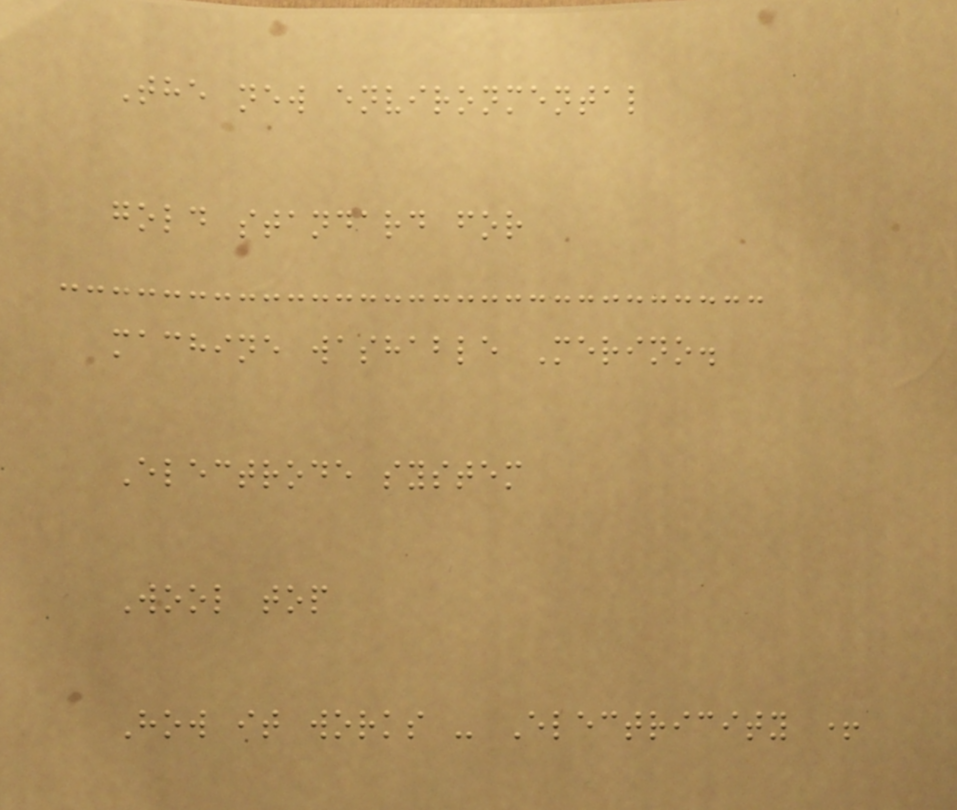The new environmental
gold standard for
machine washable Merino.
Electrode system
Wool top
How it works - Electricity +
